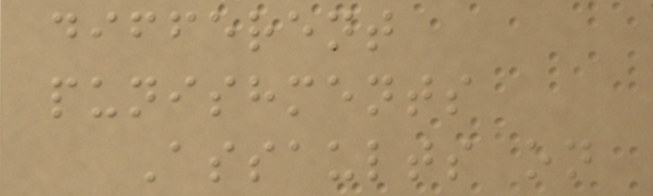different
punishments
Assaults on
